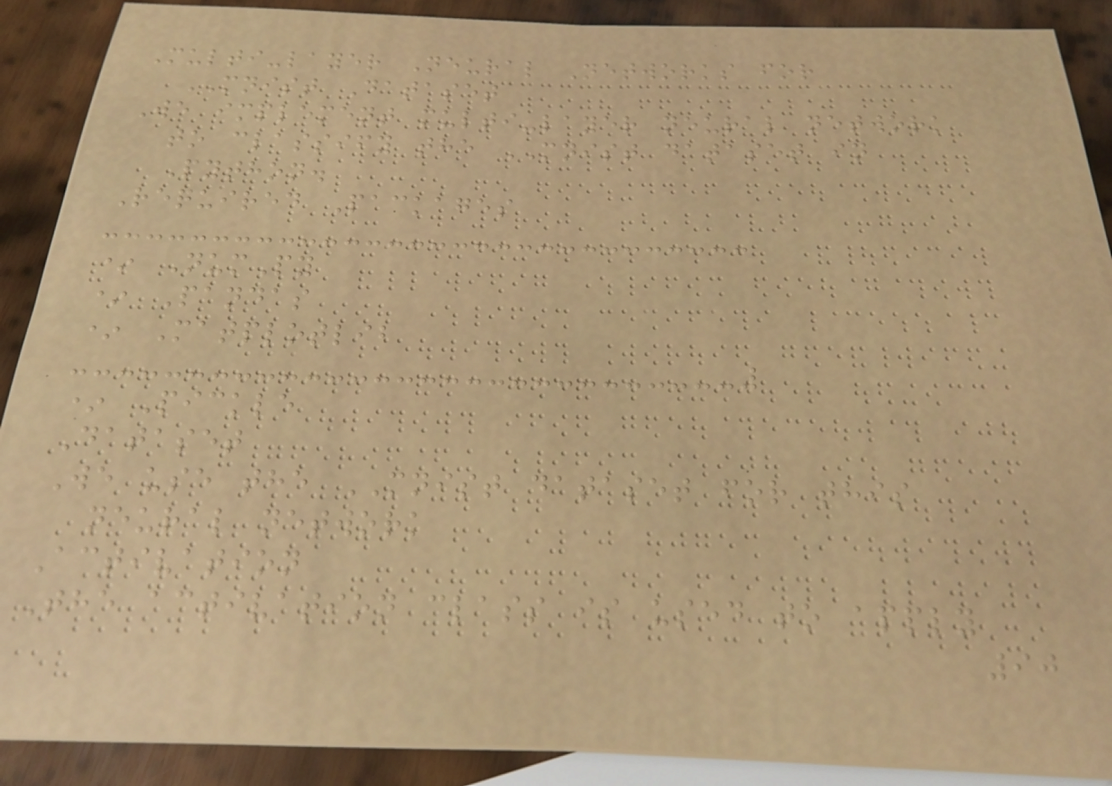Multi-layer Neural Networks for
MNIST Dataset
We implement multi-layer neural network
to classify the MNIST dataset in
Python.
Required Packages
* NumPy
* Pandas
* Matplotlib
* Pickle
Dataset
We use the MNIST dataset for this
neural network
Activation
The activation class is used to apply
90
